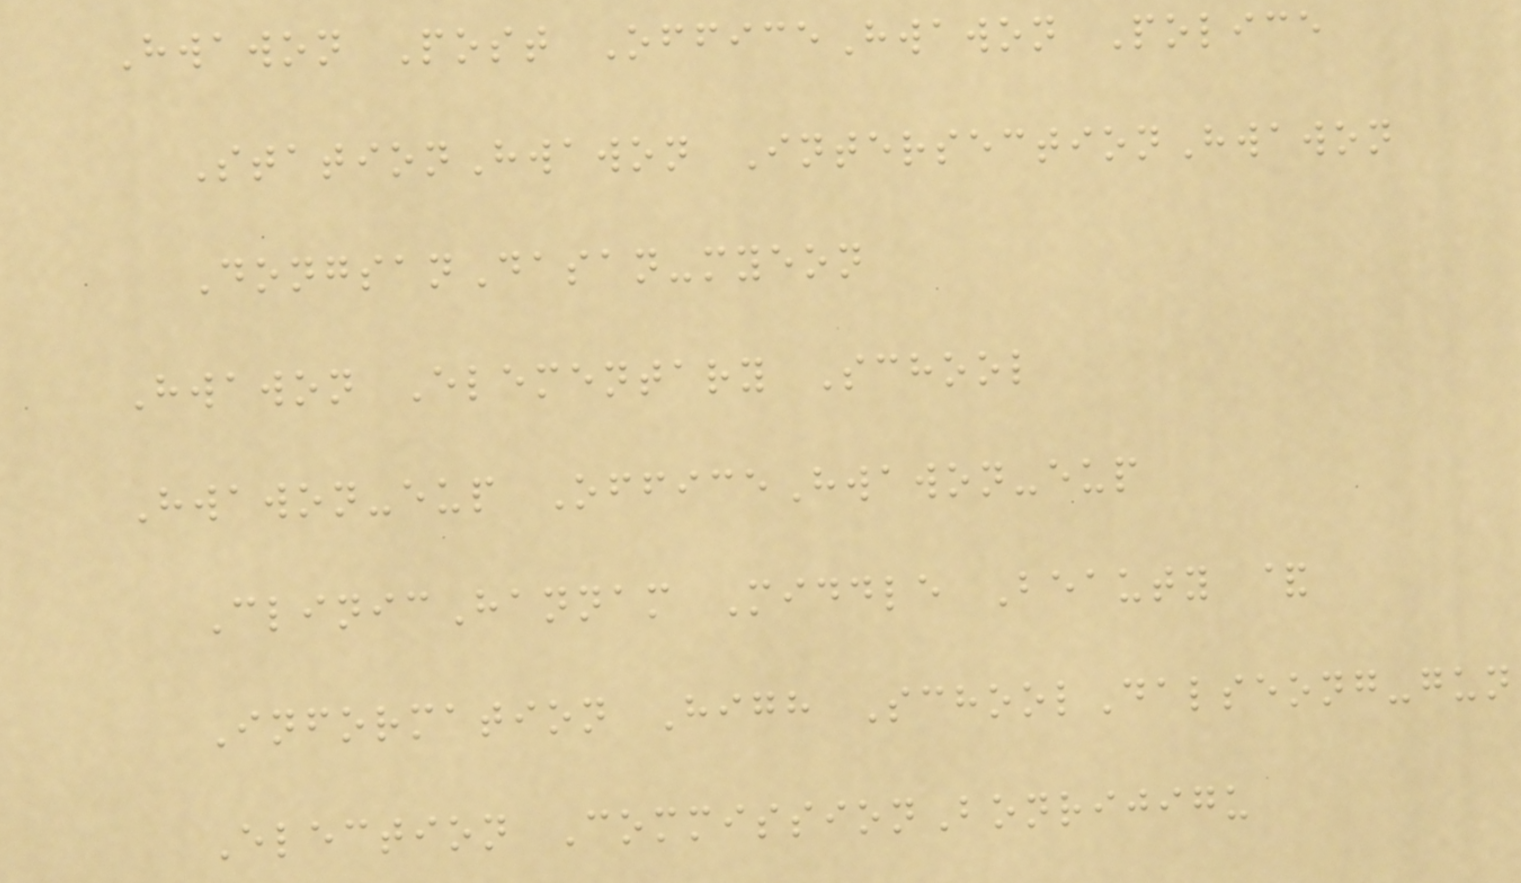Hwawon Post OfficeHwawon Police
StationHwawon IntersectionHwawon
DongsanDasan-myeon
Hwawon Elementary School
Hwawon-eup OfficeHwawon-eup
ClinicHannam Middle Beauty &
Information High SchoolDalseong-gun
Election CommissionBonrijigu
